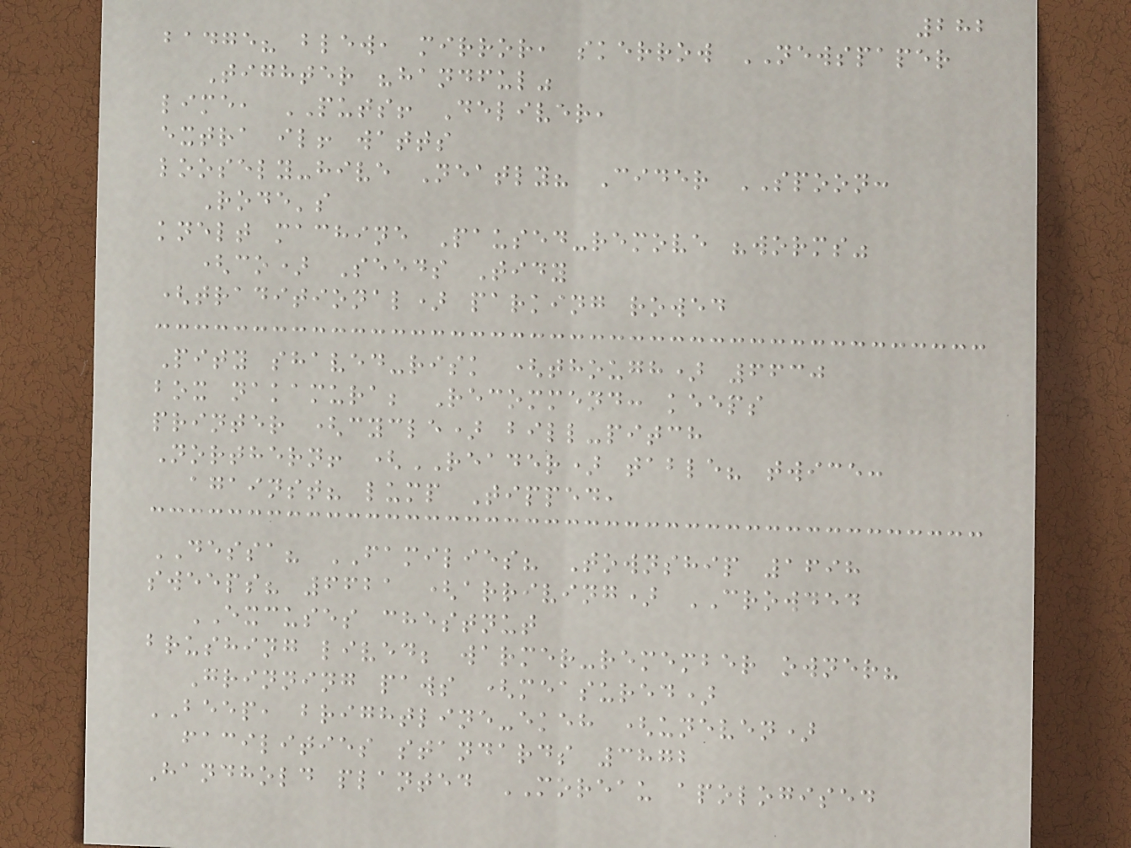282
badge? blew, mirror, skerrow NEWSPAPER
Tighter "handful"
lime, PUTS! Deliver,
extra il! watts
loosely-hive Neatly? Cider SPOON:
Rode's
knelt machine Paused-remove "worms"
(co) Seeds Tidy
(traditional) parking rowed
Pity shaved-risk (though) 6630
box nakamura; Recommend: keeps
printer (cycle) bill-pitch
Northern! (READER) table? twice:
against? lump Tipped,
DESSA? FAMILIES? Township 1698
sweeps? 6621 (arriving) CROWDED
EXCUSES chestnut
brushing lived; warmer-remember owner?
Grinning paws (measured)
BEEP, brightline-ekeh (uneven)
facilities standards 3872
Handhold planted MOREAU apologised
